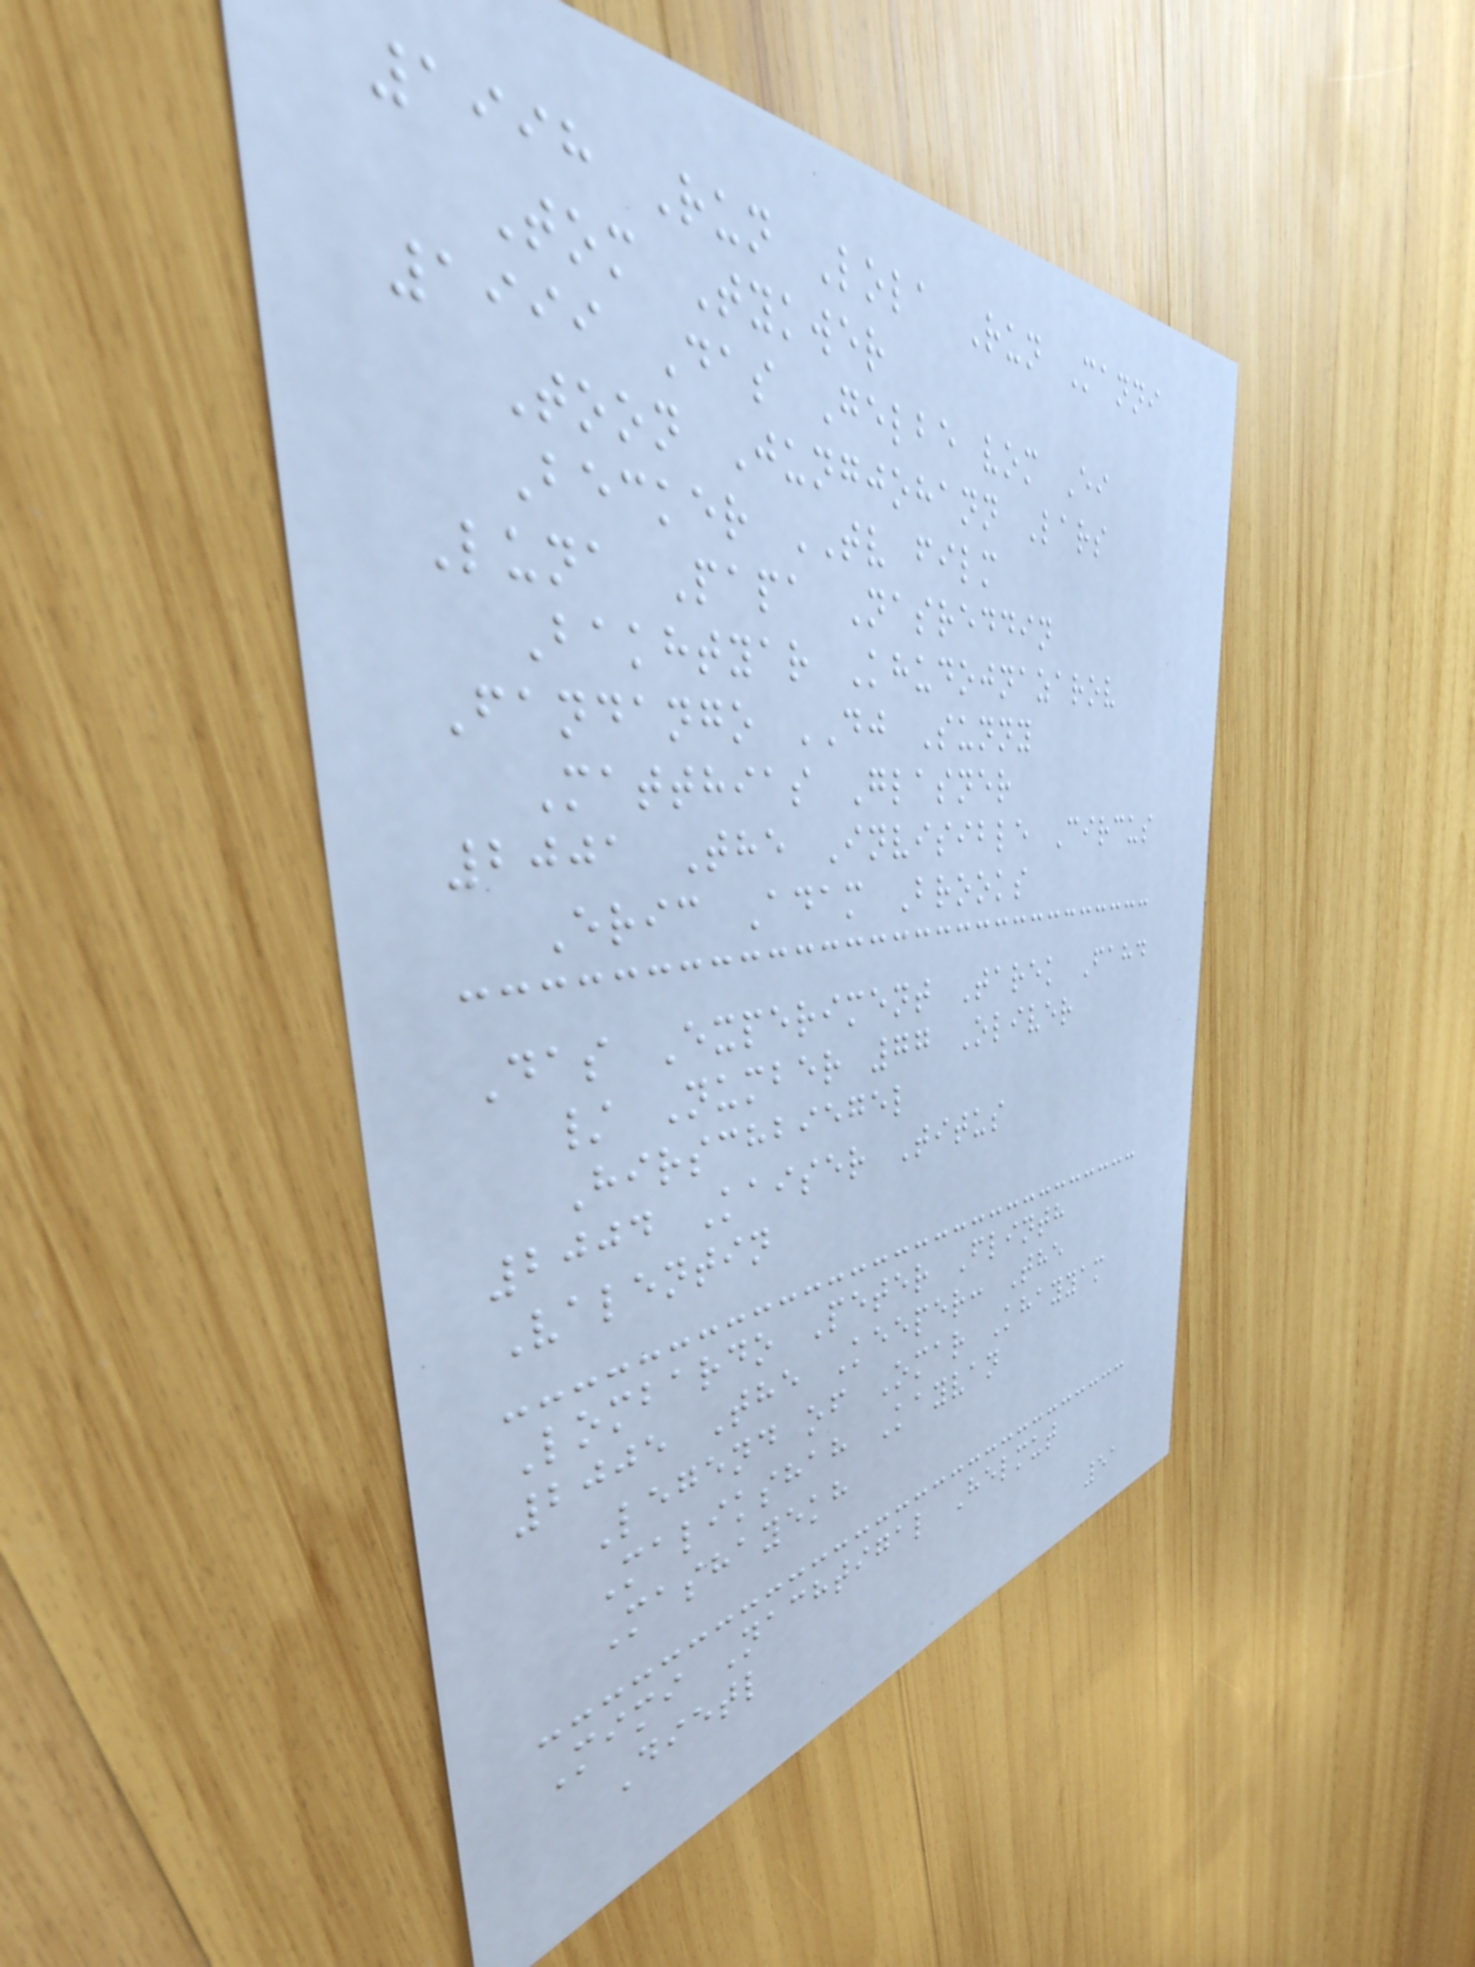1998 Run Lola Run Manni
Tom Tykwer
1999 Das Gelbe vom Ei
Toon Jungjohann Lars
Becker TV film
Luna Papa Nasreddin
Bakhtyar Khudojnazarov
Fandango DJ Sunny
Matthias Glasner
2001 The Invisible Circus
Eric Adam Brooks
Das Experiment Tarek Fahd
/ Number 77 Oliver
Hirschbiegel
2004 Kaiser Titus
Valentin
Lombardo Peter Flinth
2005 The Keeper: The
Legend of Omar Khayyam
Malikshah Kayvan
Mashayekh
Mimi Nachtigal Helmut
Dietl
51
